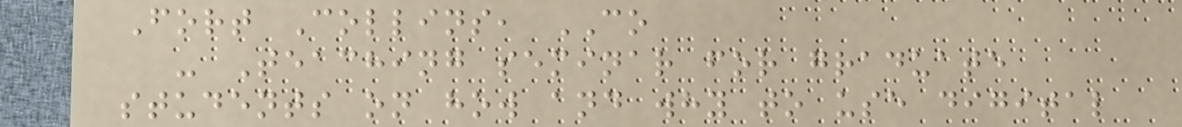Fort Collins, CO
- Teaching seminar for graduate
students on how and why to use digital
